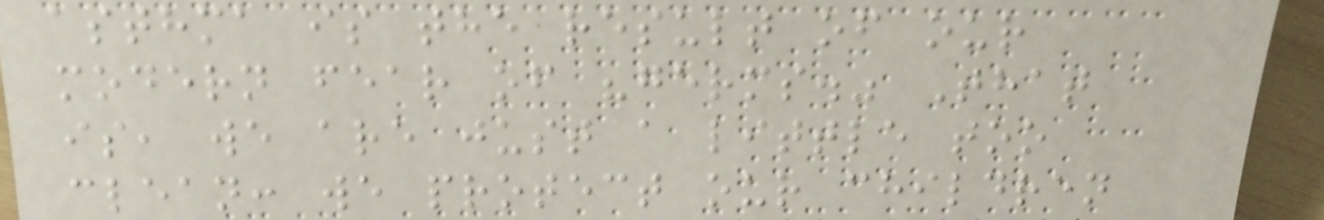asthma is the result of our
modern fear of "germs." That
is, we are just a little too
clean: we protect our children
